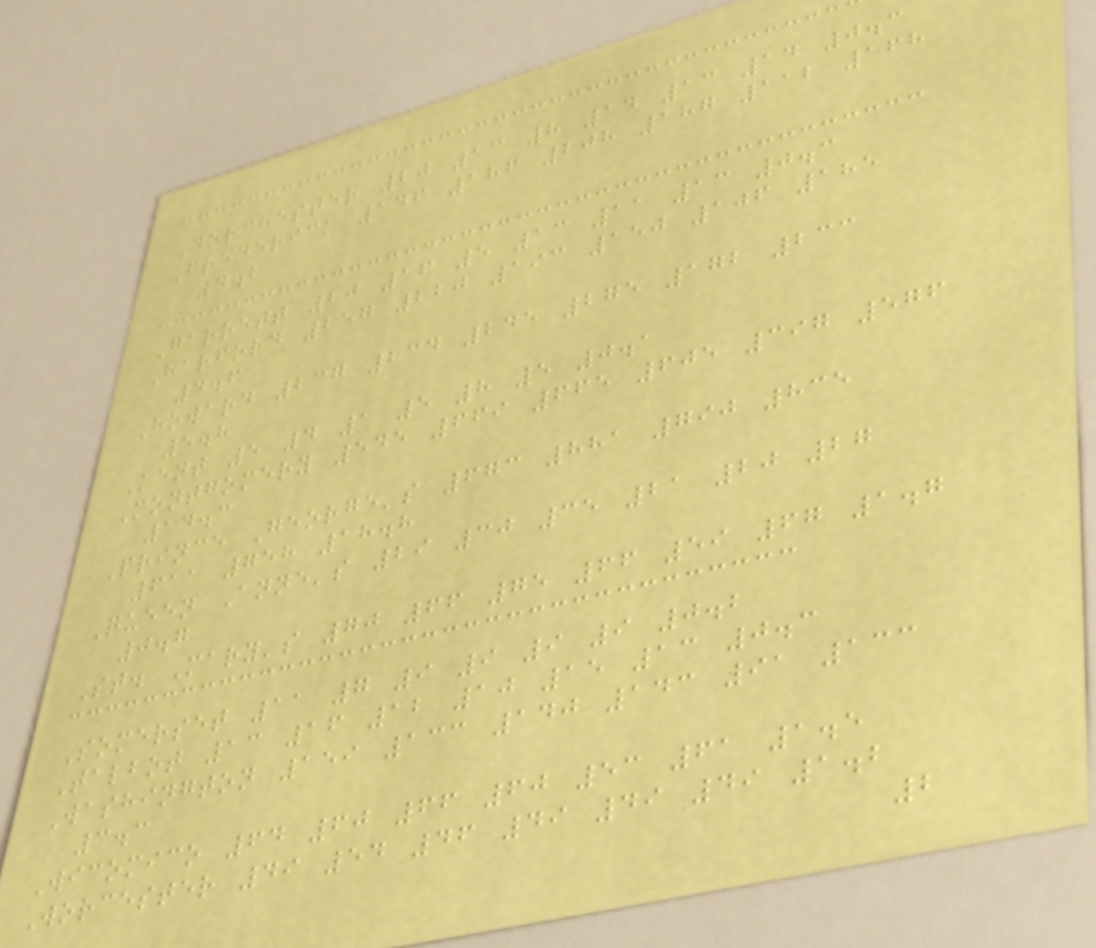Dorchester 20 13 8 14 13 14 0.3
Frederick 146 186 208 187 112 168
4.2
Garrett 20 16 5 13 11 13 0.3
Harford 257 220 193 150 106 185
4.6
Howard 237 234 245 275 172 233
5.8
Kent 5 4 1 5 8 5 0.1
Montgomery 545 669 665 605 397 576
14.3
Prince George's 673 881 790 835
611 758 18.8
Queen Anne's 29 30 35 21 20 27
0.7
St. Mary's 70 66 75 66 59 67 1.7
Somerset 11 7 9 9 9 9 0.2
Talbot 13 16 12 10 15 13 0.3
Washington 159 133 140 143 91 133
3.3
Wicomico 64 60 66 60 53 61 1.5
Worcester 49 54 46 49 49 49 1.2
2
